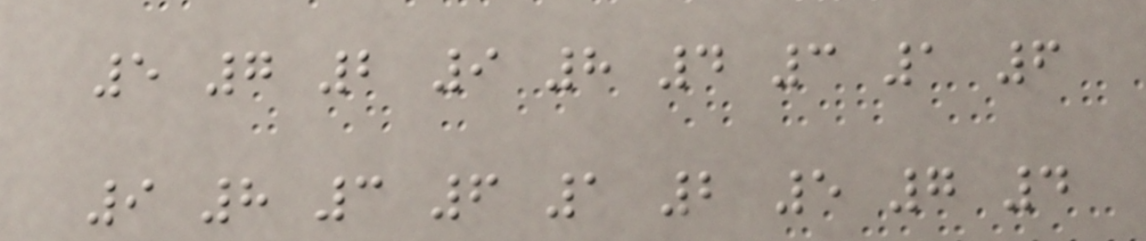5 7 2 9 8 4 3 1 6
9 8 3 6 1 2 5 7 4
